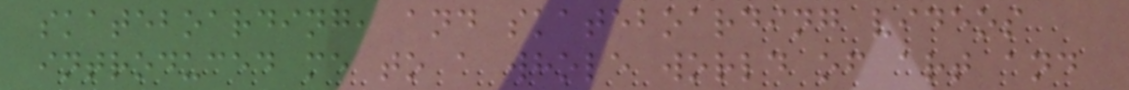skateboarding, and skateboarding videos
introduced me to a whole world of art and
